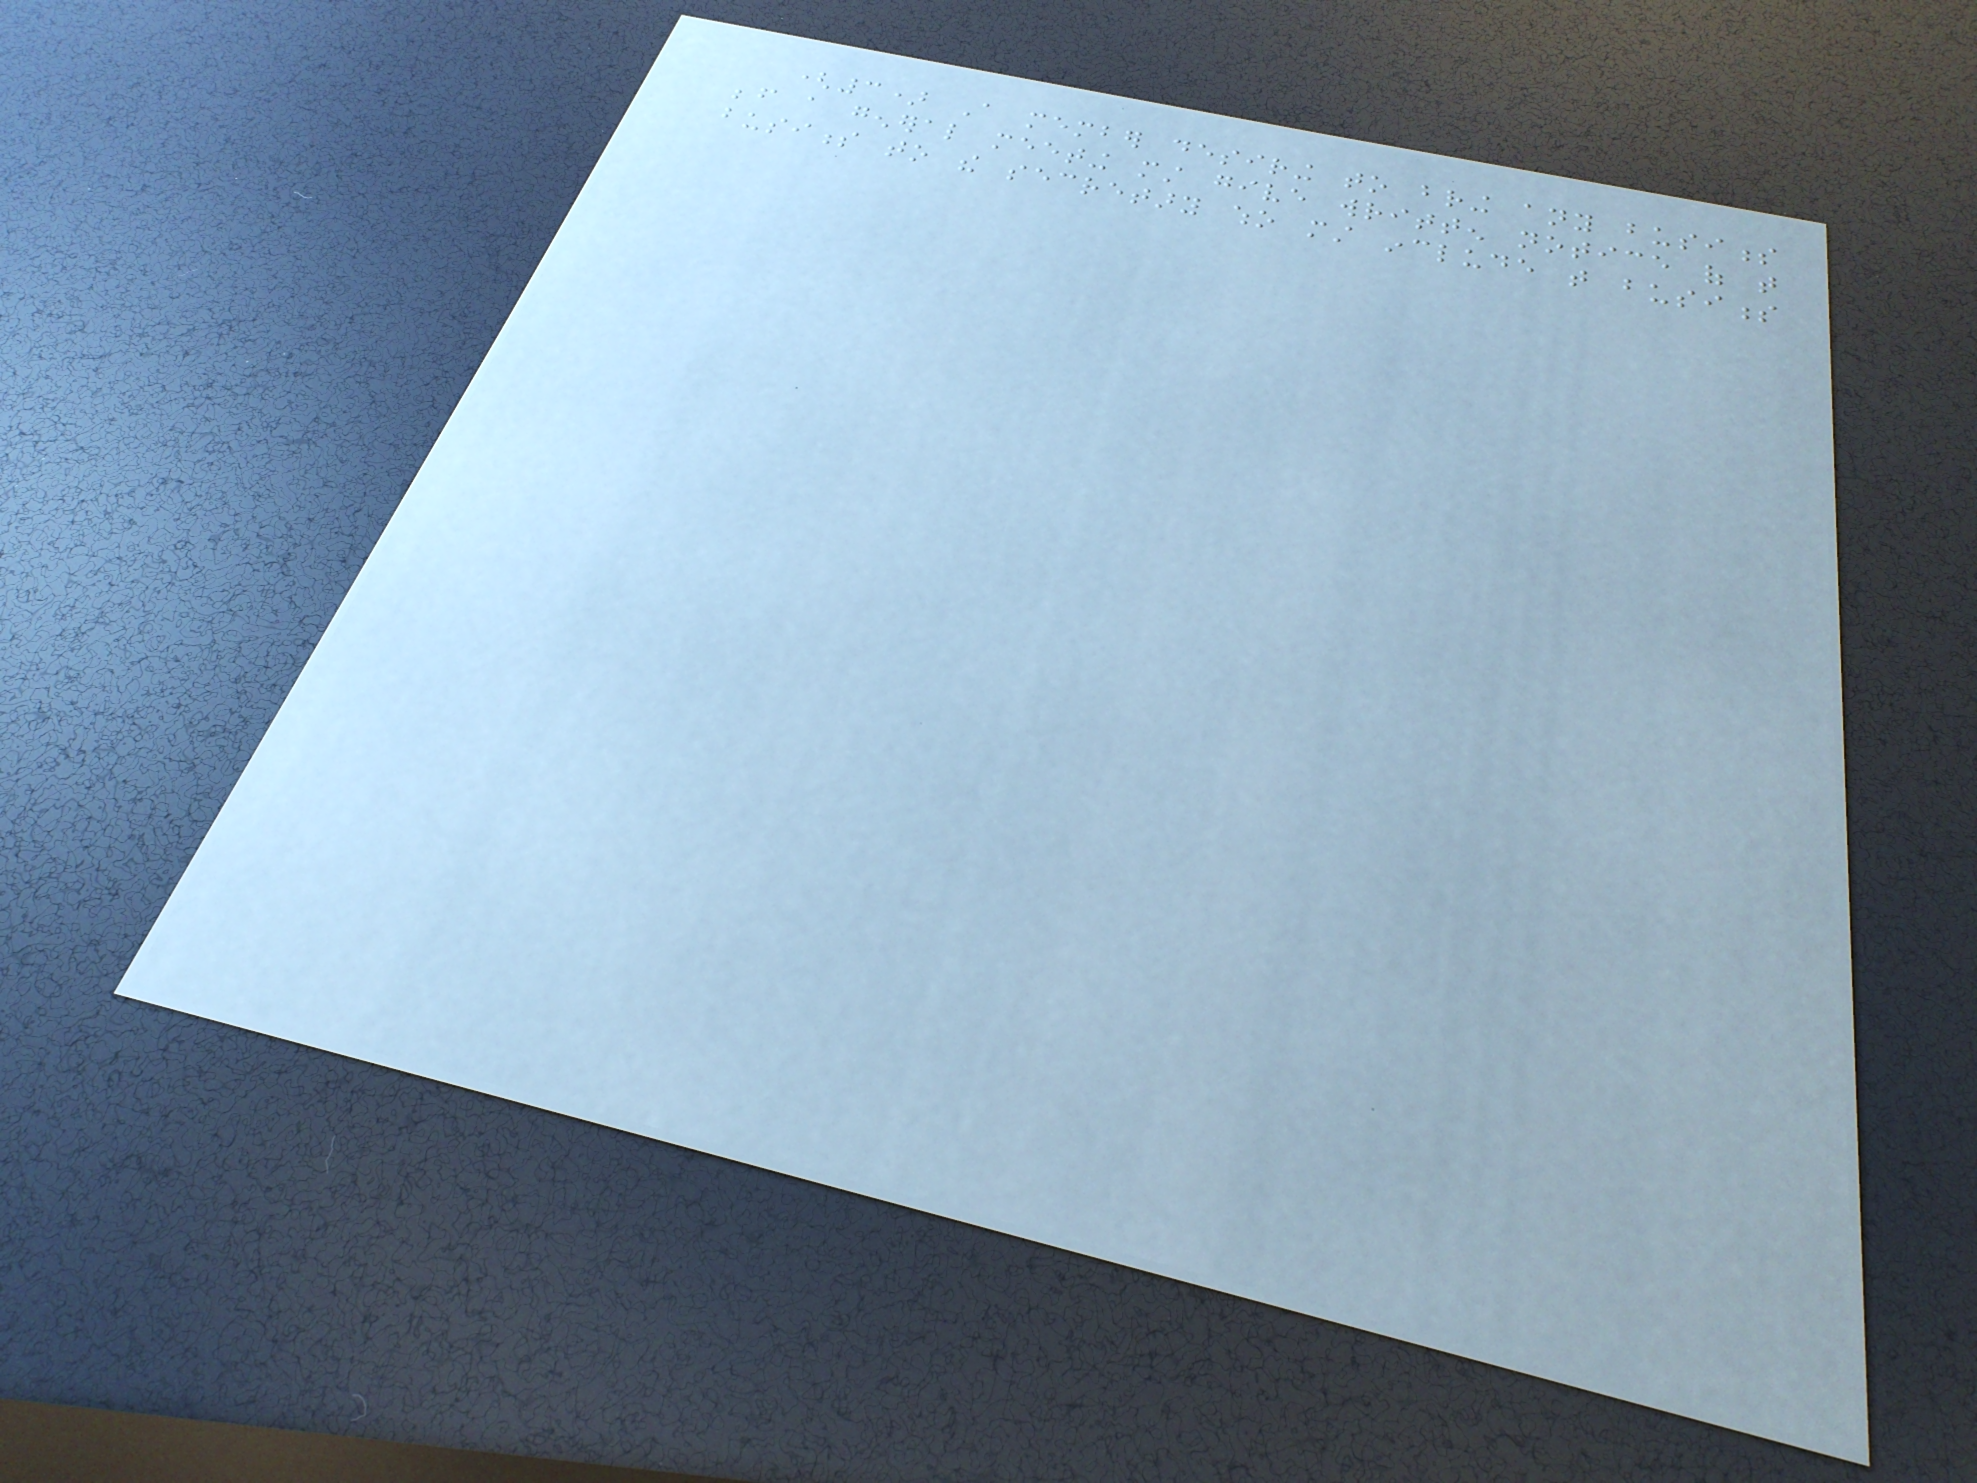(3) A member desiring to bring any business
before a general meeting must give written notice of that
business to the secretary who must include that business
